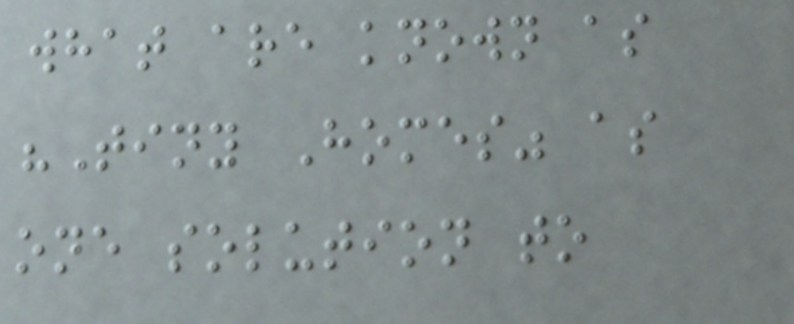what are known as
"Tiny Homes" as
one solution to
